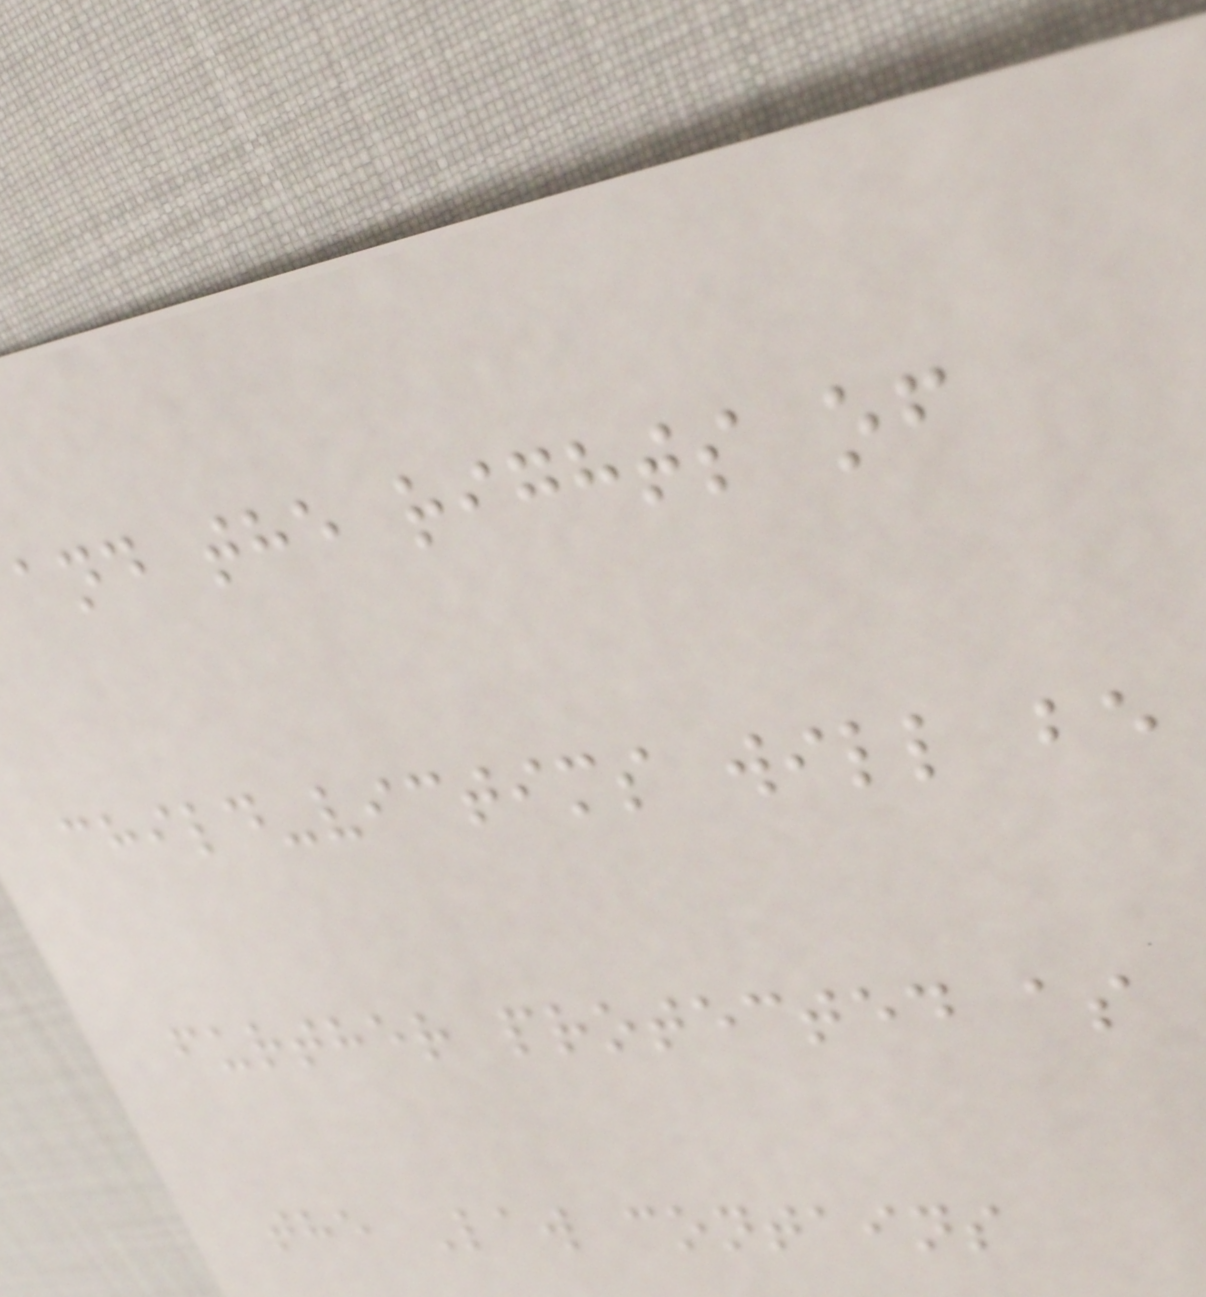and the rights of
child-victims will be
further protected as
the Law contains
